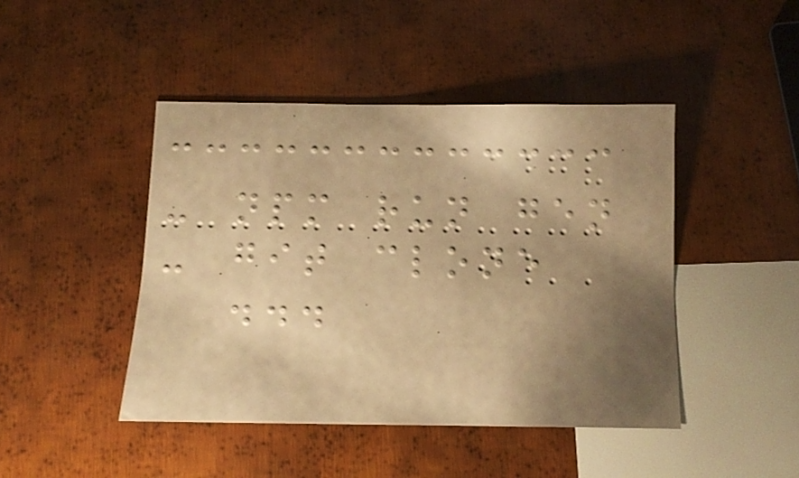- npm run gen
- git clone
...
